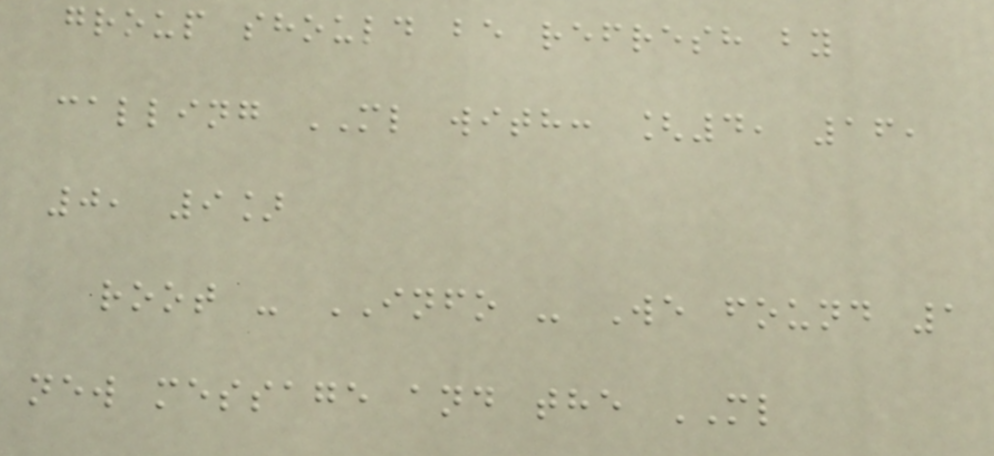group should be refresh by
calling ML with: [4, 16,
0, 9]
root - INFO - We found 1
new message and the ML
